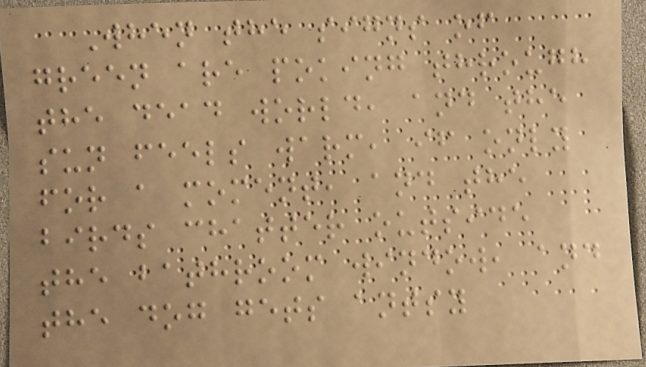When the signs of
green are poking through
the dead world, and the
sun feels warm, if only
for a moment, and the
birds chatter outside
the bathroom window, and
the dog gets antsy
